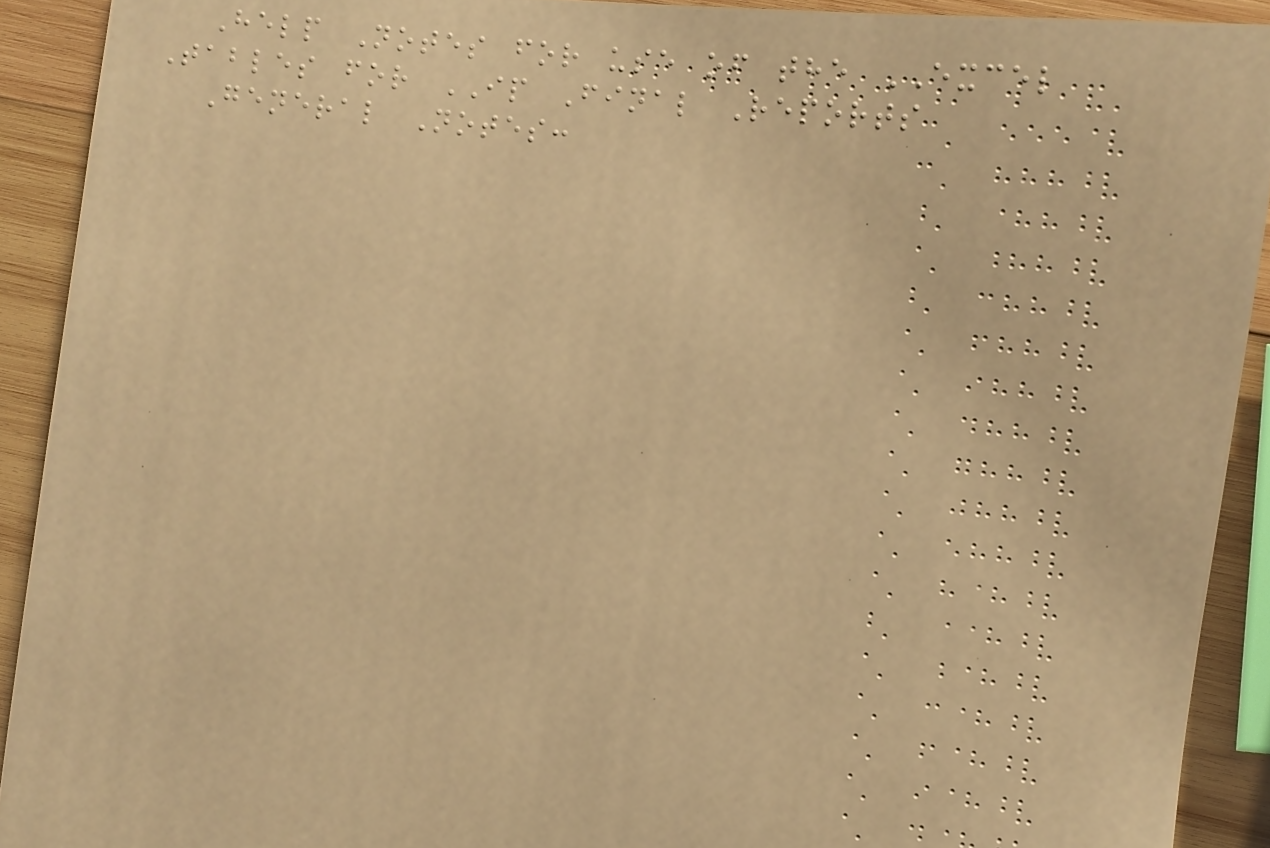Help Notes for use of the EXCEL
Tables for IP Final Reports
General Notes:
